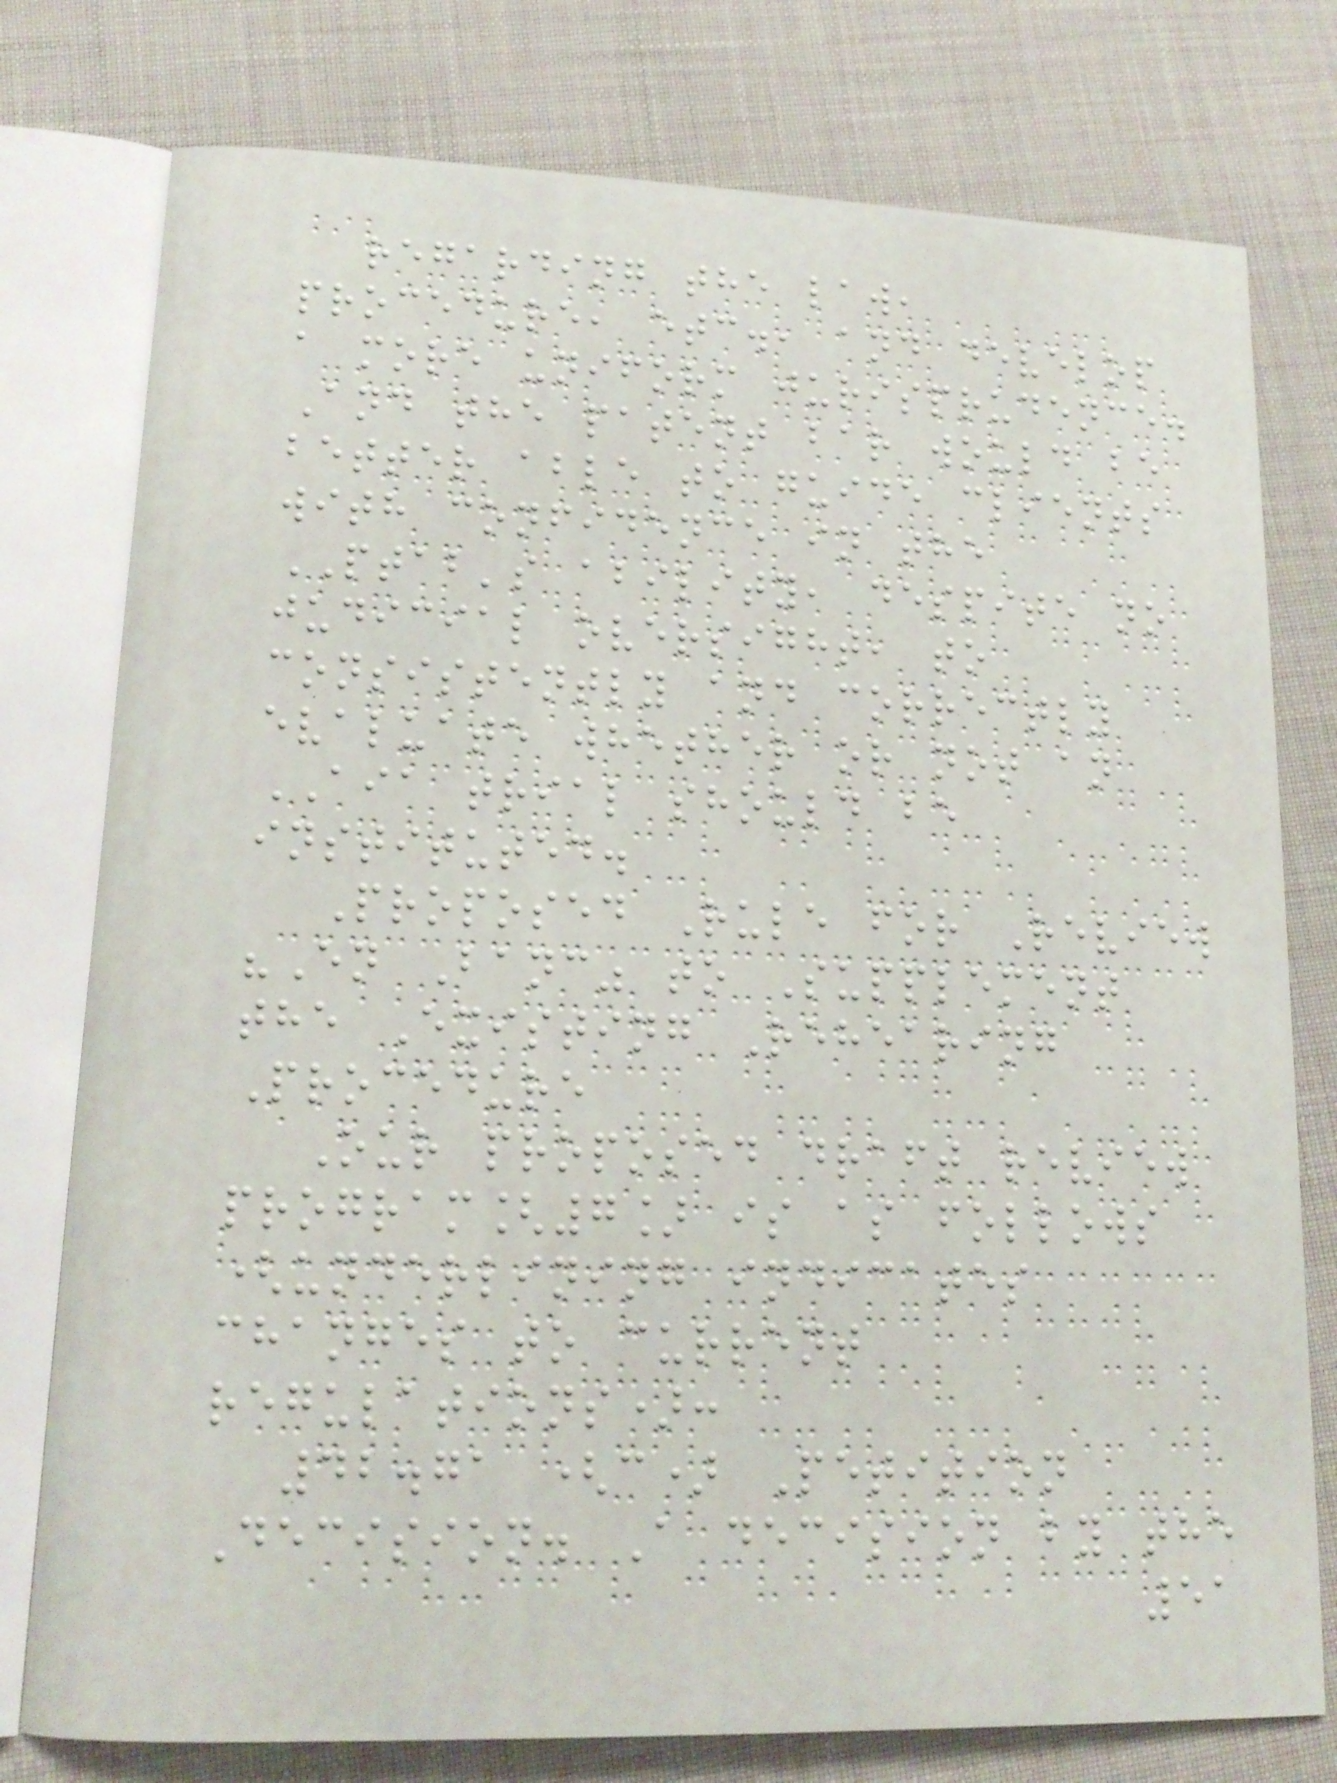regarding the law,
procedure, etc., and develop
a more uniform jurisprudence.
And the patent bar would be
better able to guide clients
with confidence in the
PTAB's ability, despite no
judicial oversight, to
consistently and correctly
evaluate whether or not an
AIA trial should be
instituted.
Proposed Rule for Review
"En Banc" to Supplement
the Existing Rehearing
Procedure
Our proposed draft review
program[7] is as follows
(underlining indicates
changes to current
regulations):
42.71 (c) Petition
Decision. A decision by the
51
